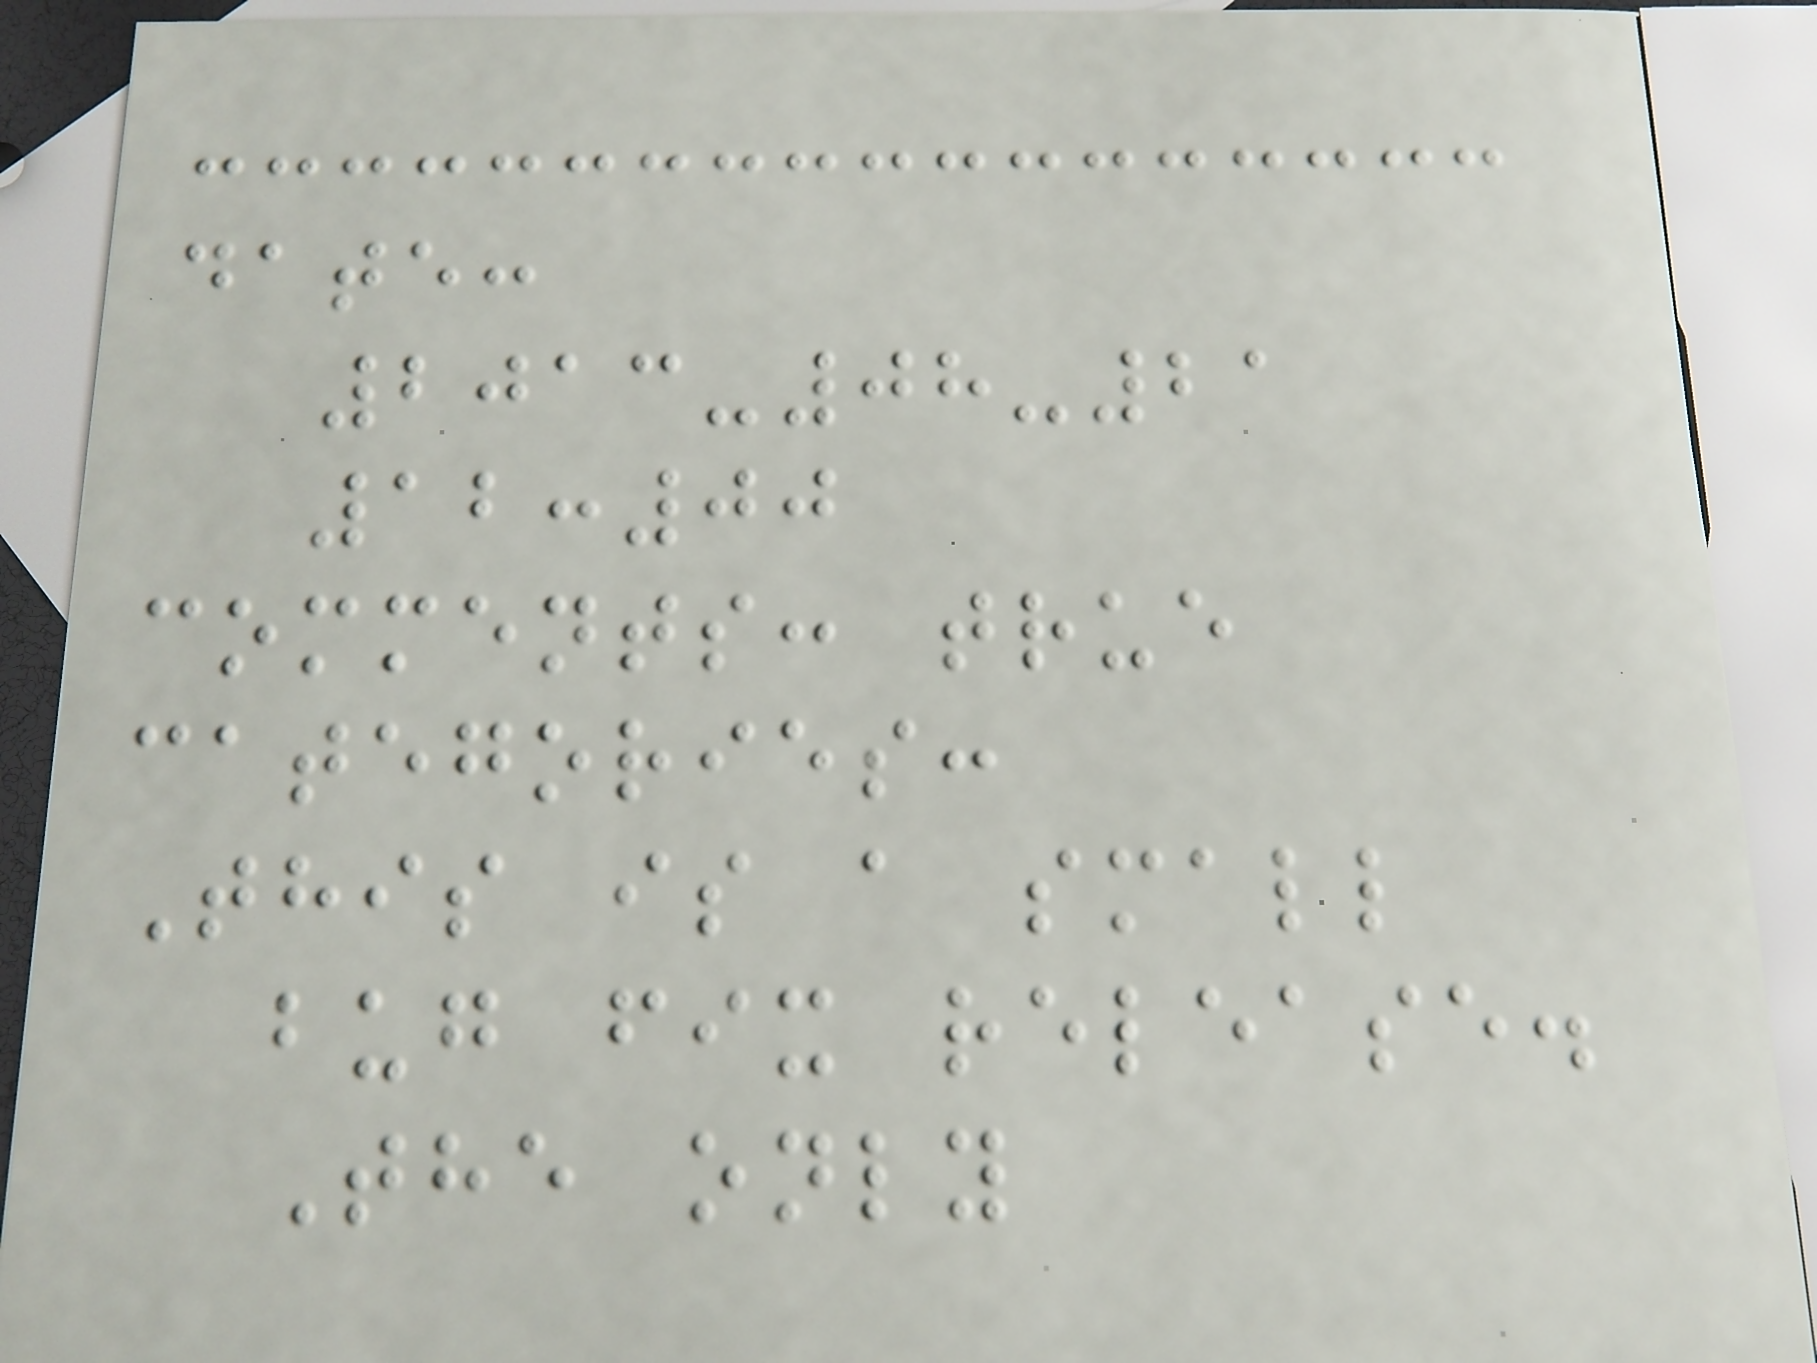date:
2013-08-21
12:00
comments: true
categories:
This is a small
bug fix release.
The only
